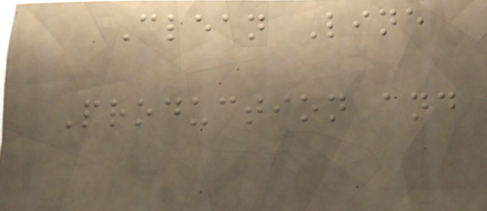Clean Line
Production and
